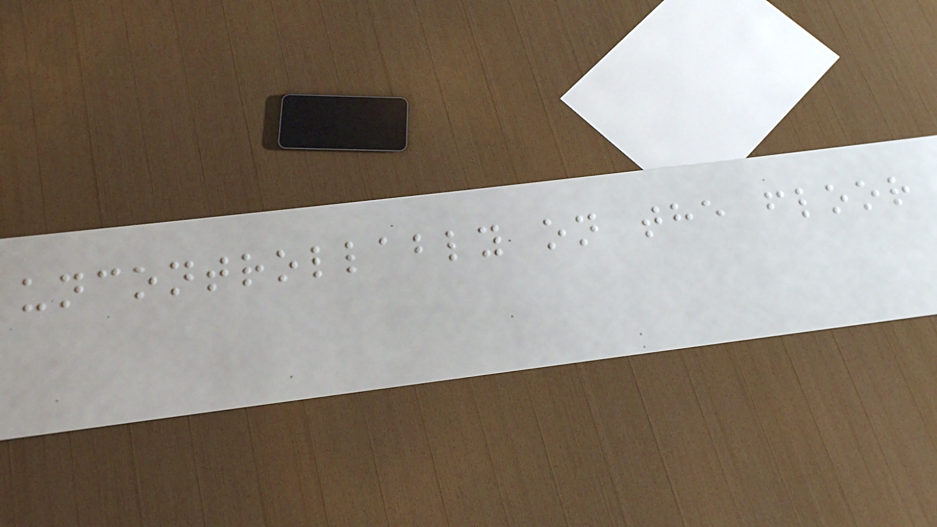uncontrollably on the floor
